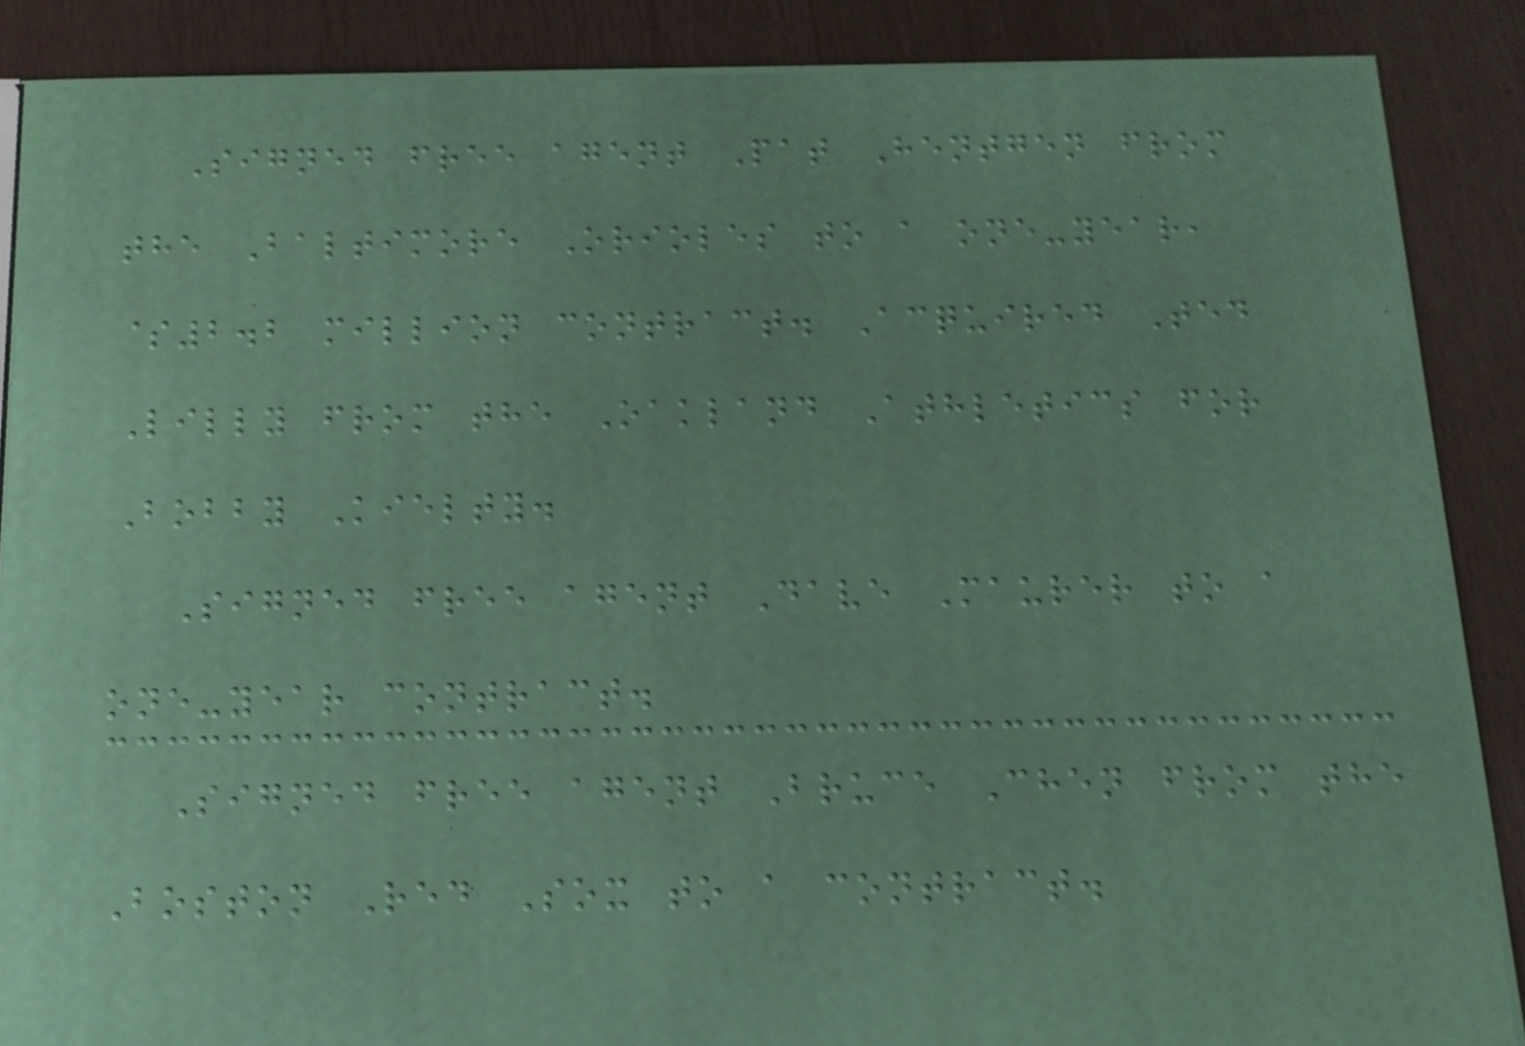Signed free agent Pat Hentgen from
the Baltimore Orioles to a one-year,
$2.2 million contract. Acquired Ted
Lilly from the Oakland Athletics for
Bobby Kielty.
Signed free agent Dave Maurer to a
one-year contract.
Signed free agent Bruce Chen from the
Boston Red Sox to a contract.
